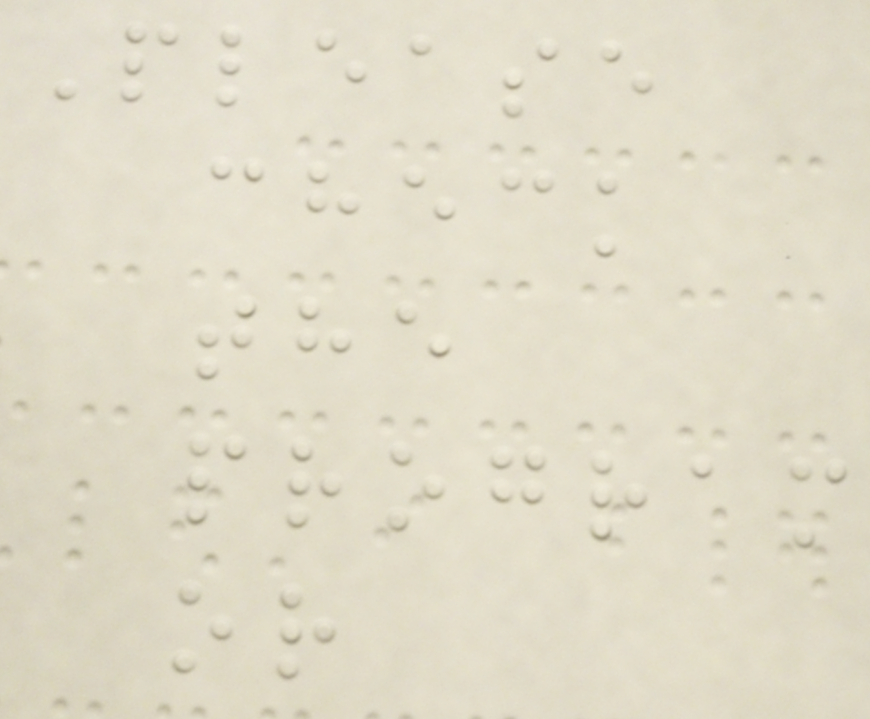Please
check
the
program
or
